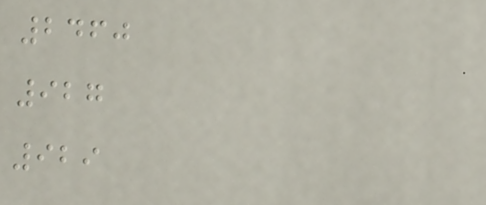2460
927
929
